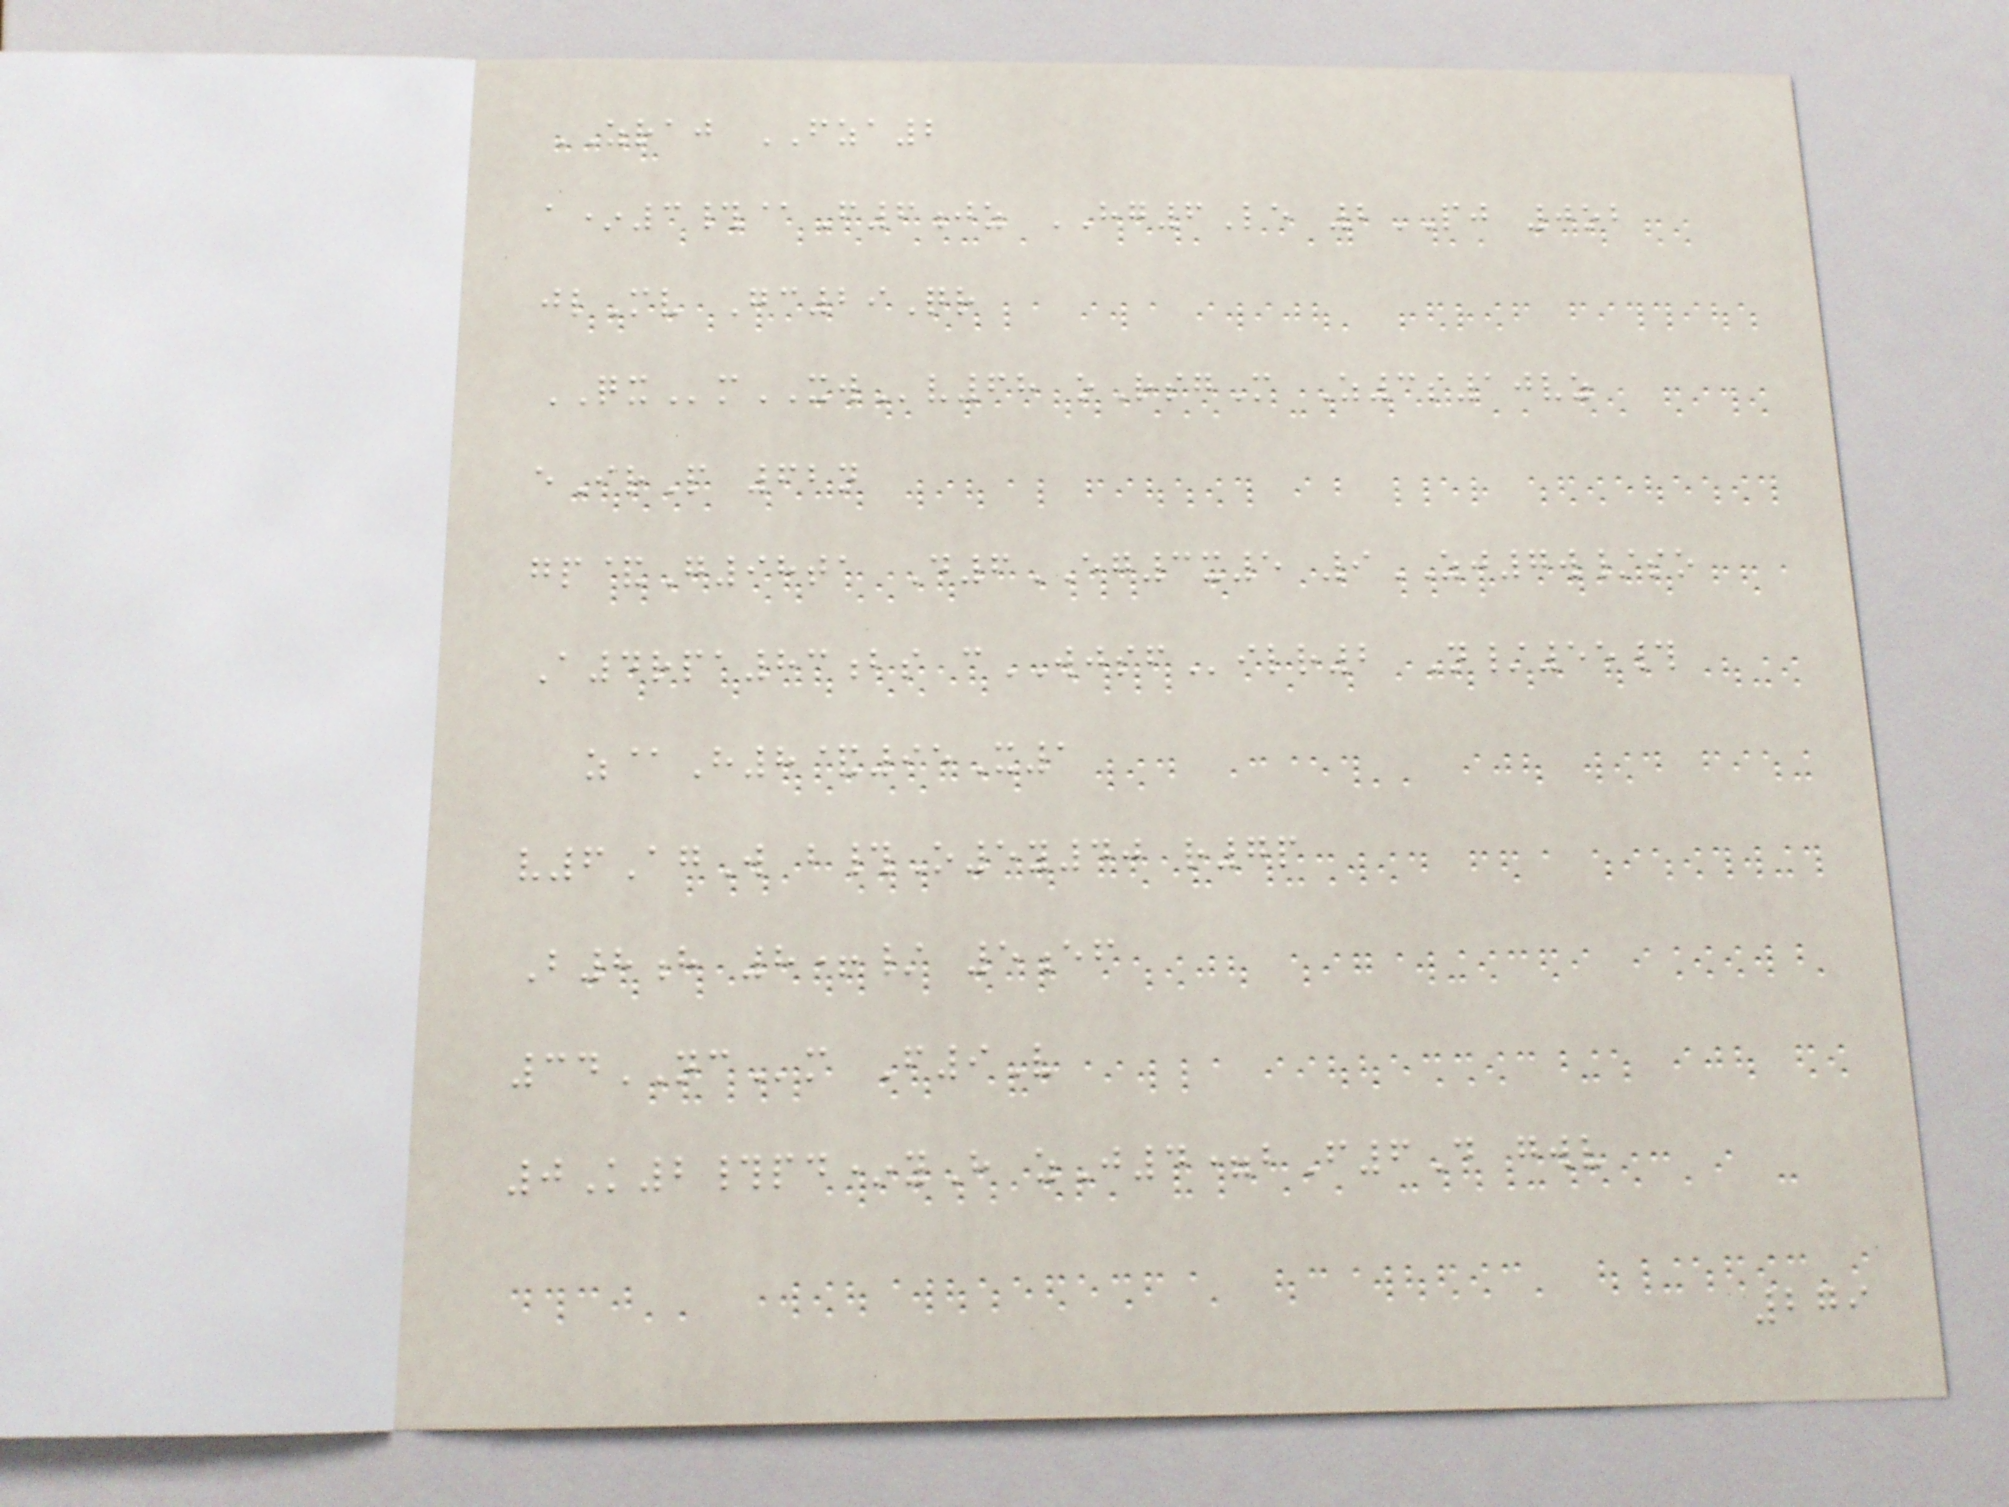ZRAJ FZA2
a*3#@F6jz HG6Le 2PJ 0ob
jlMv Gc29Qr
QXmXWv68 oRsgM Z3s10vz
eIrP 62n
gp&G98ta D6EG3x5 9ZJ7w/so
A4rpa83bs cWJSFilr2 N/55#
z@H8&95X1
v6AgW b#O5y40 r7p
B8h 8+/ 5ef
34NCm F9V
0K2#pd*yH zJ4=bF6D gwv
279
